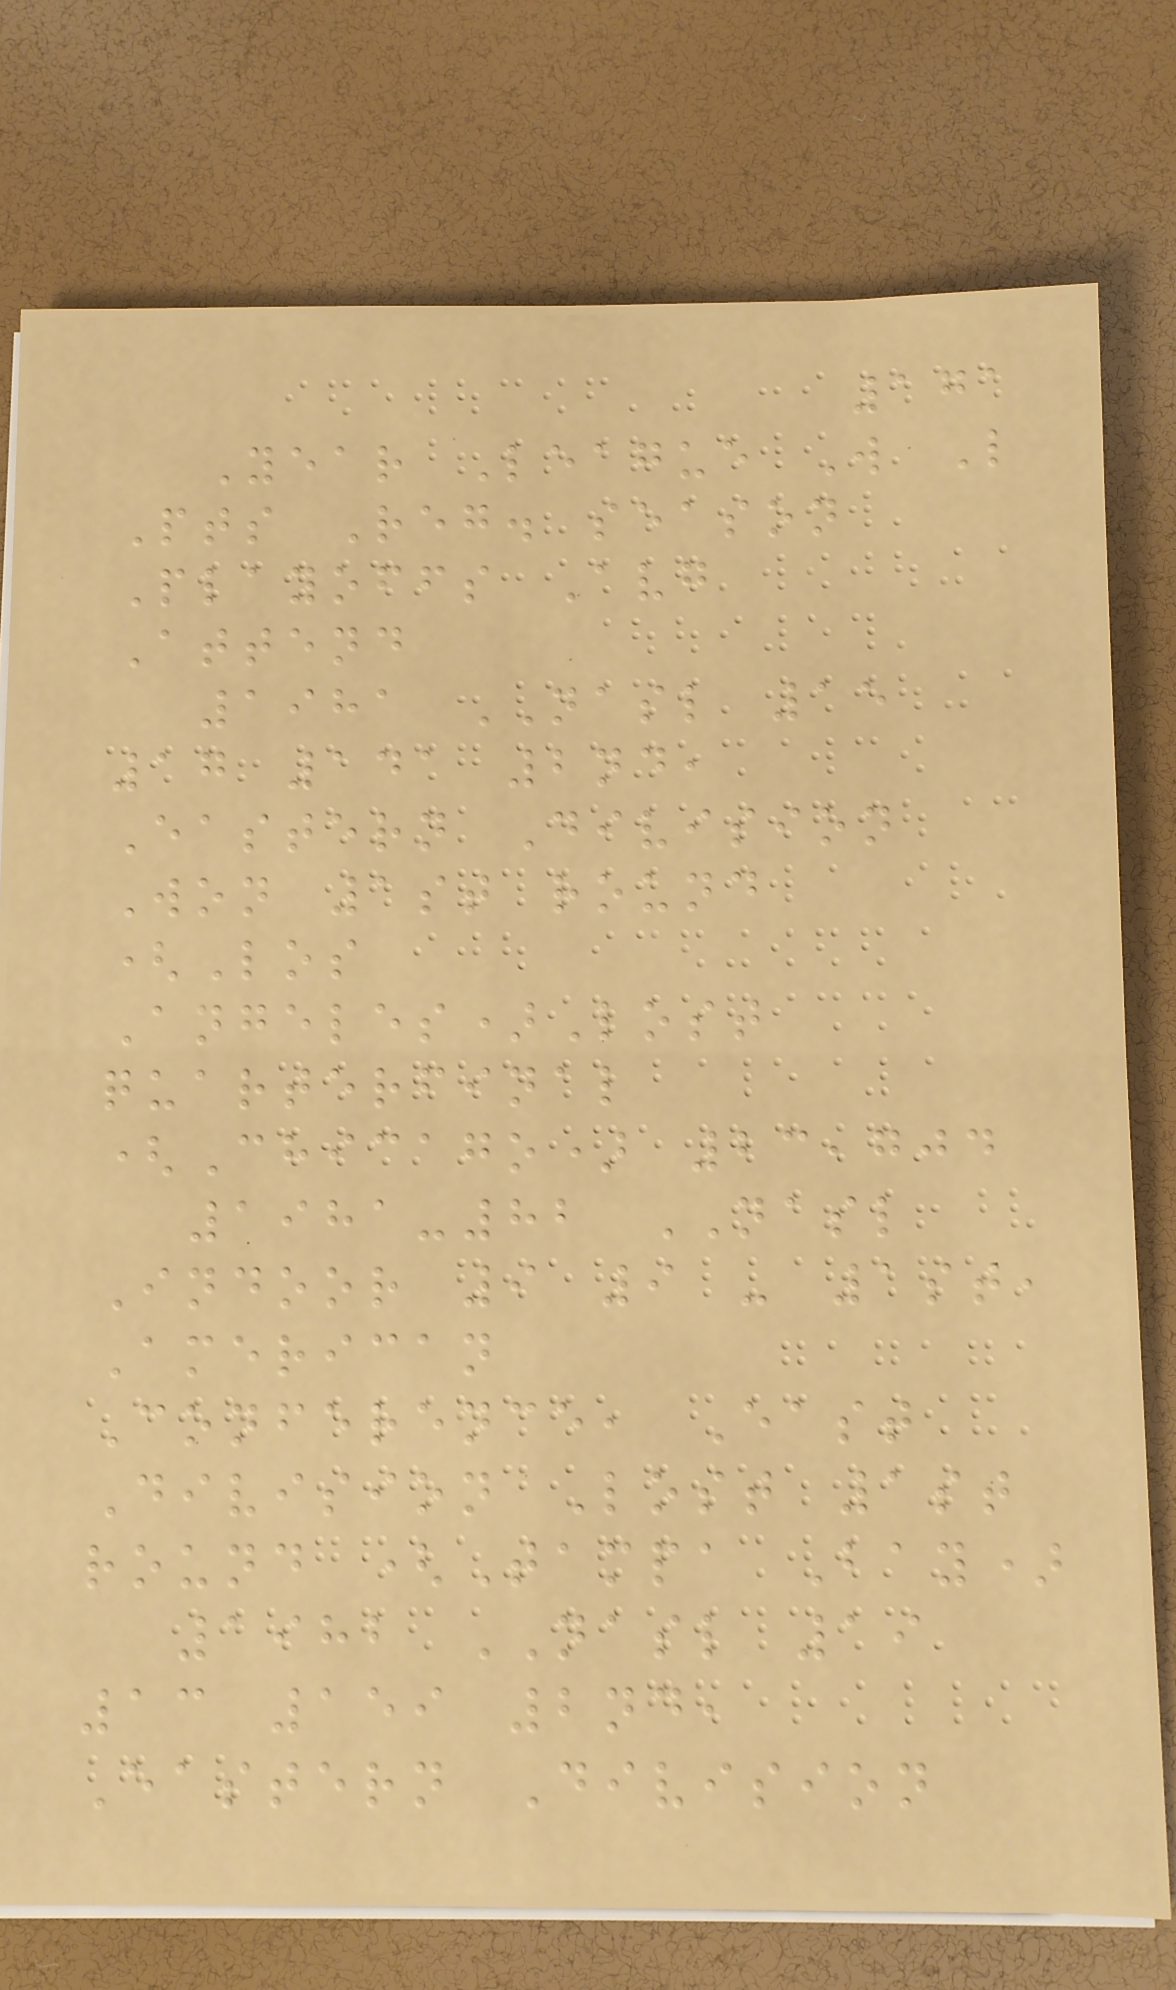171
Year League W L
Pts Reg. season
Playoffs Avg
Attend
1981 NASL 15
17 141 2nd,
Eastern Division
Won 1st round
(Los
Angeles)Lost
quarterfinal
(Chicago) 23,704
1981-82 NASL
Indoor 9 9 - 1st,
American
Conference, East
Division Lost 1st
round (Tampa Bay)
1982 NASL 19
13 159 2nd,
Eastern Division
